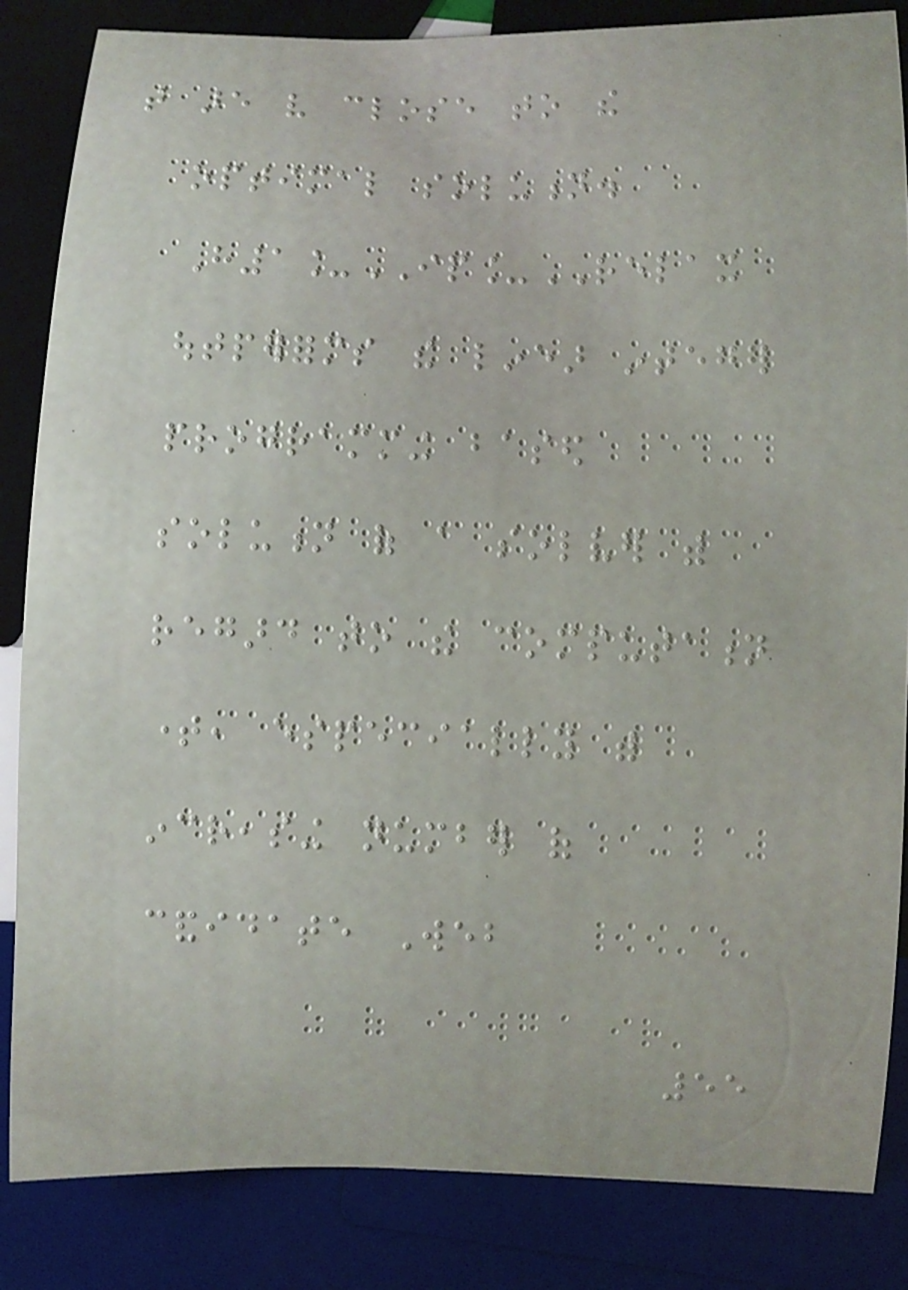that are very close to the
optimal solution.
H1_IP_RELAX
outperforms the linear integer
programming based
solution of a solver with
regard to the computation
time, especially with
increasing number of
candidate Web
55
